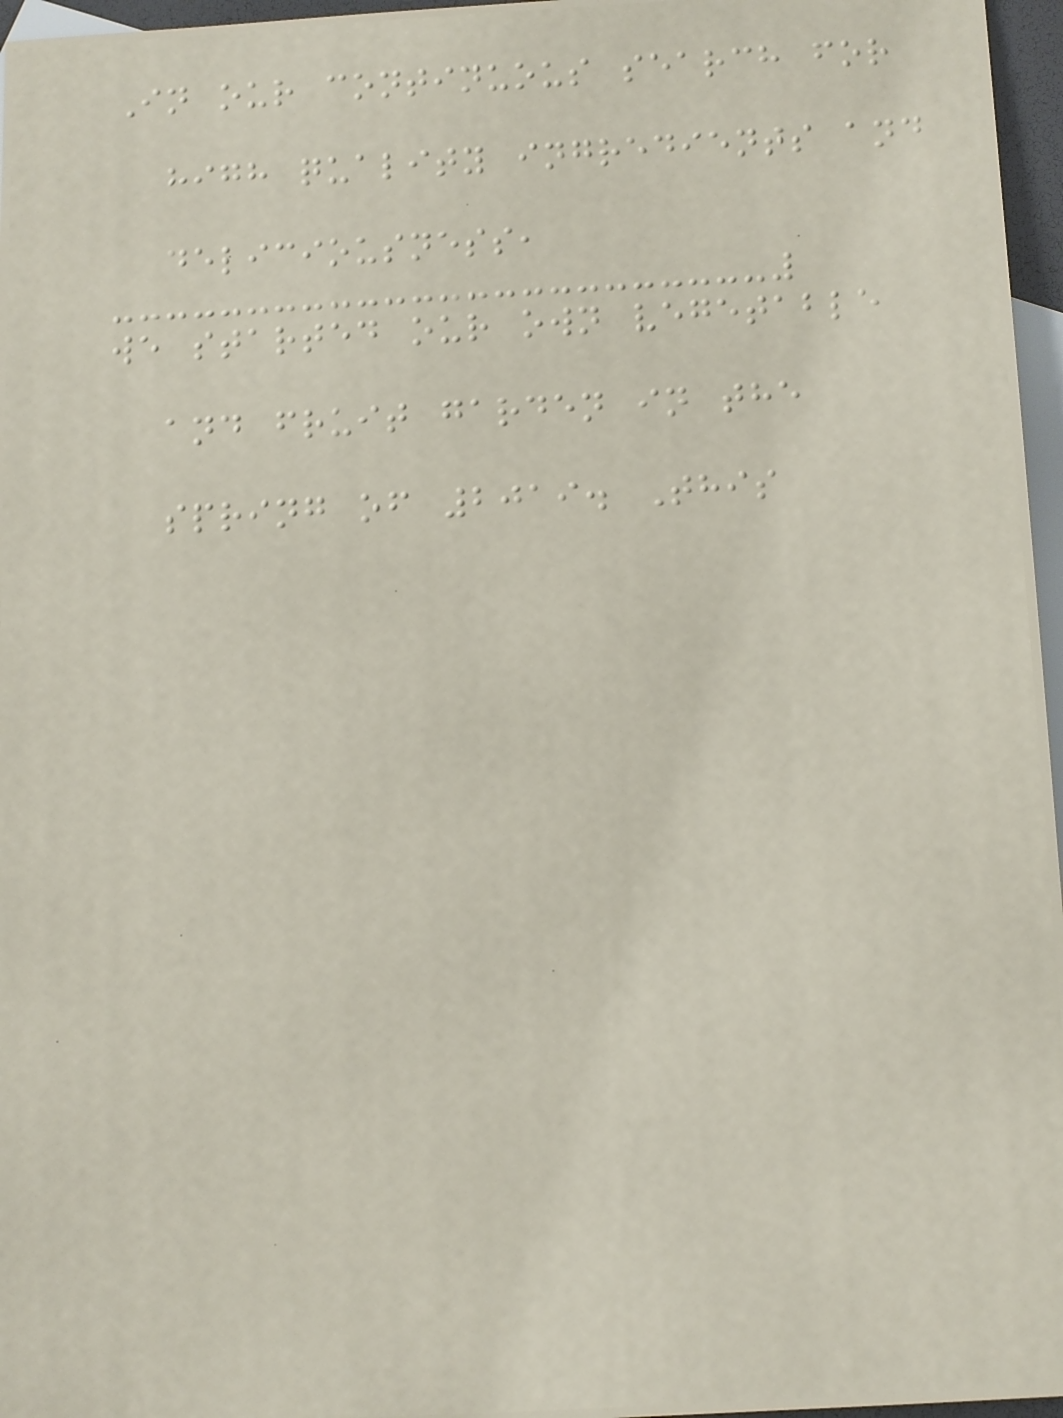In our continuous search for
high quality ingredients and
deliciousness,
we started our own vegetable
and fruit garden in the
spring of 2019. This
